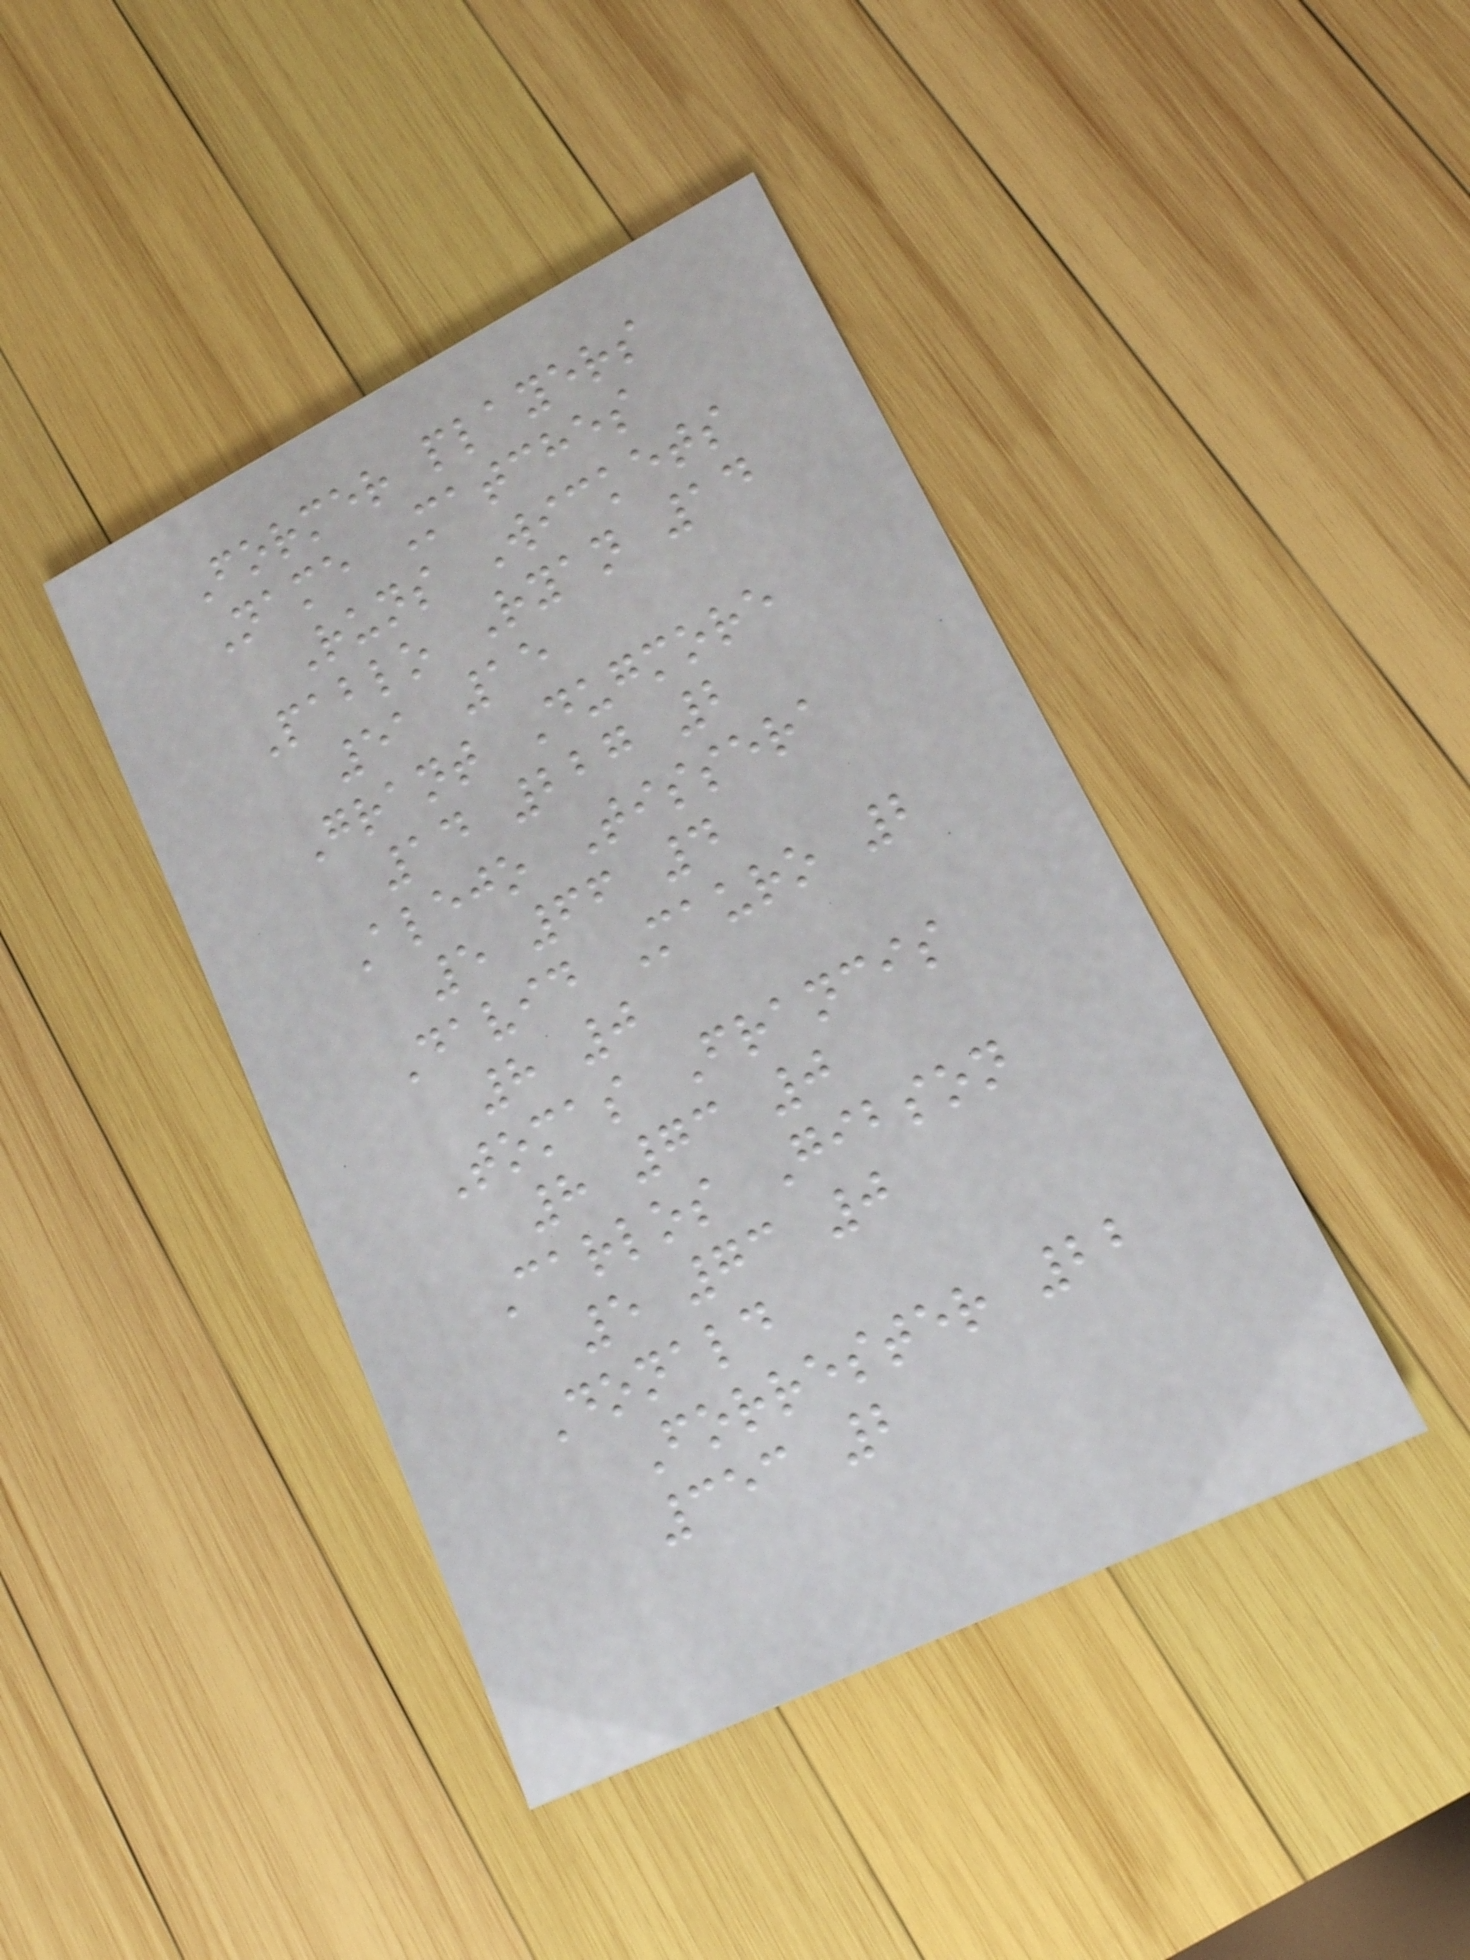Former players
Name Matches
Runs Wickets
Pablo Ryan 14
51 15
Grant Dugmore
14 227 2
Alejo Tissera
5 66 4
David Mauro 2
8 0
Tomas Francis
8 73 0
Carlos Gibson
5 73 0
Donald
Forrester 22
353 2
